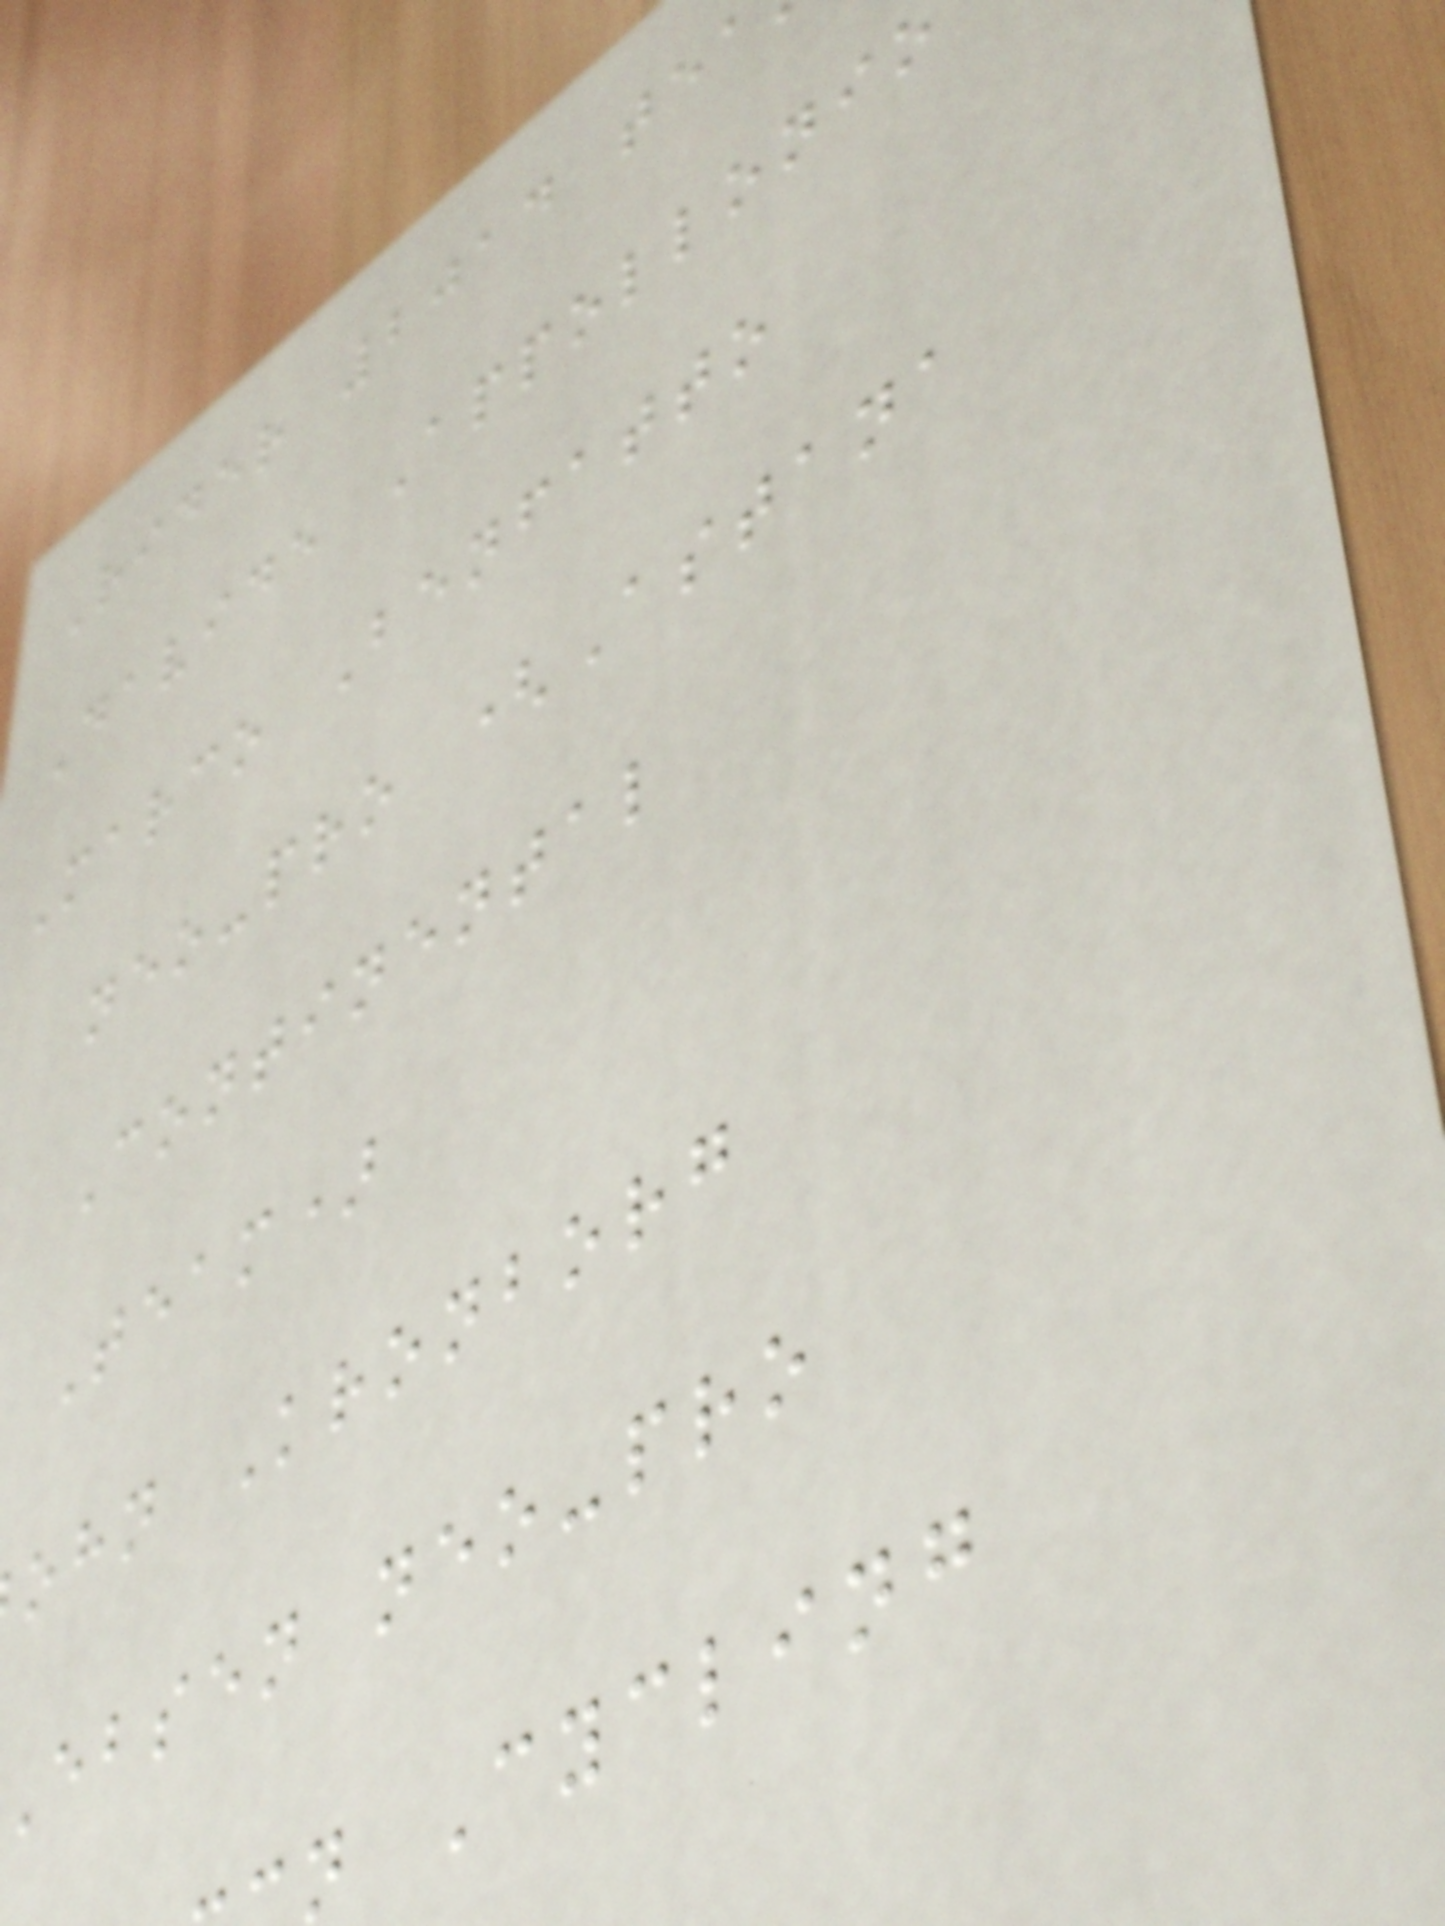Rider 2014 tea
Davide Appollonio
Marco Benfatto
neo-pro (Astana
Continental
Team)
ohn Kronborg
ebsen neo-pro
n Cycling
